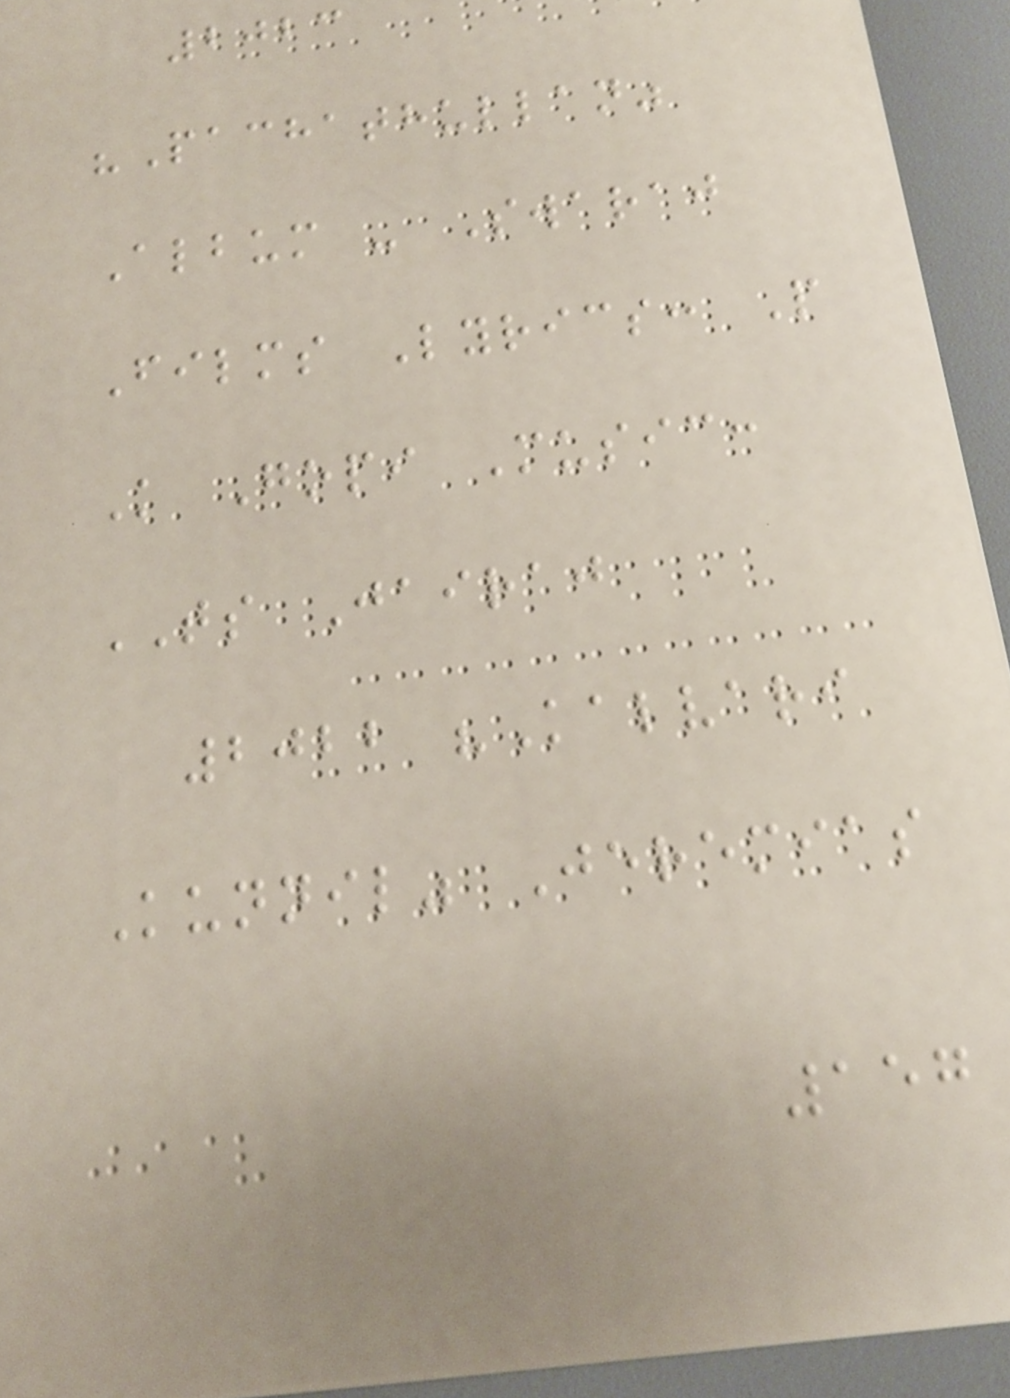2023
"Pachathullan"
Album - Swaraj
Films Lyrics: P
K Gopi Music:
TS Jairaj
2022 "Kalvari
Kunnil" Jeremias
157
